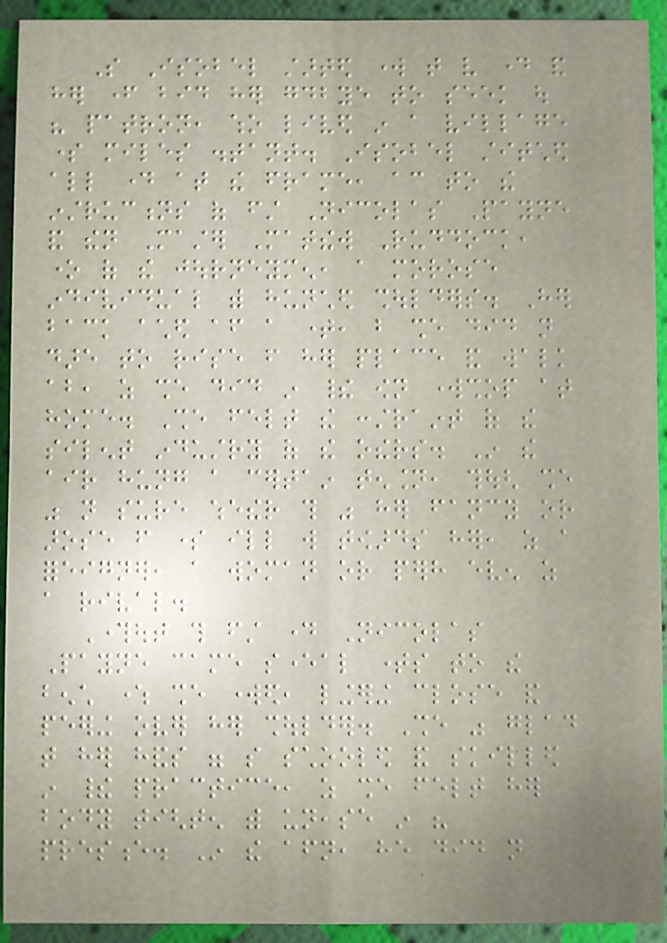So Isobel started work that very day and
her father bid her goodbye to seek out
his patron, who lived in a village
some miles distant. Isobel stitched
all day at the frame, according to the
instructions of first Nicolas Payne
and then Master Matthew Ruddock,
one of the journeymen, a morose
individual with hunched shoulders. Her
back ached after a time, but she did not
dare to rise from her place and walk
about, as she did in their own workshop at
home. She felt the constraint of the
silent industry of the others. In the
air hung a certain tension, though she
was not sure whether this was her fancy or
arose from some ill will towards her, as a
foreigner, a woman or perhaps even as
a rival.
Throughout this first day Nicolas
Payne came several times to the
bench where she worked, lingering close and
peering over her shoulder. She was glad
that her hands were so schooled and skilled
in their practice, as she felt her
body tighten with unease in his
presence. In the afternoon, he did not
